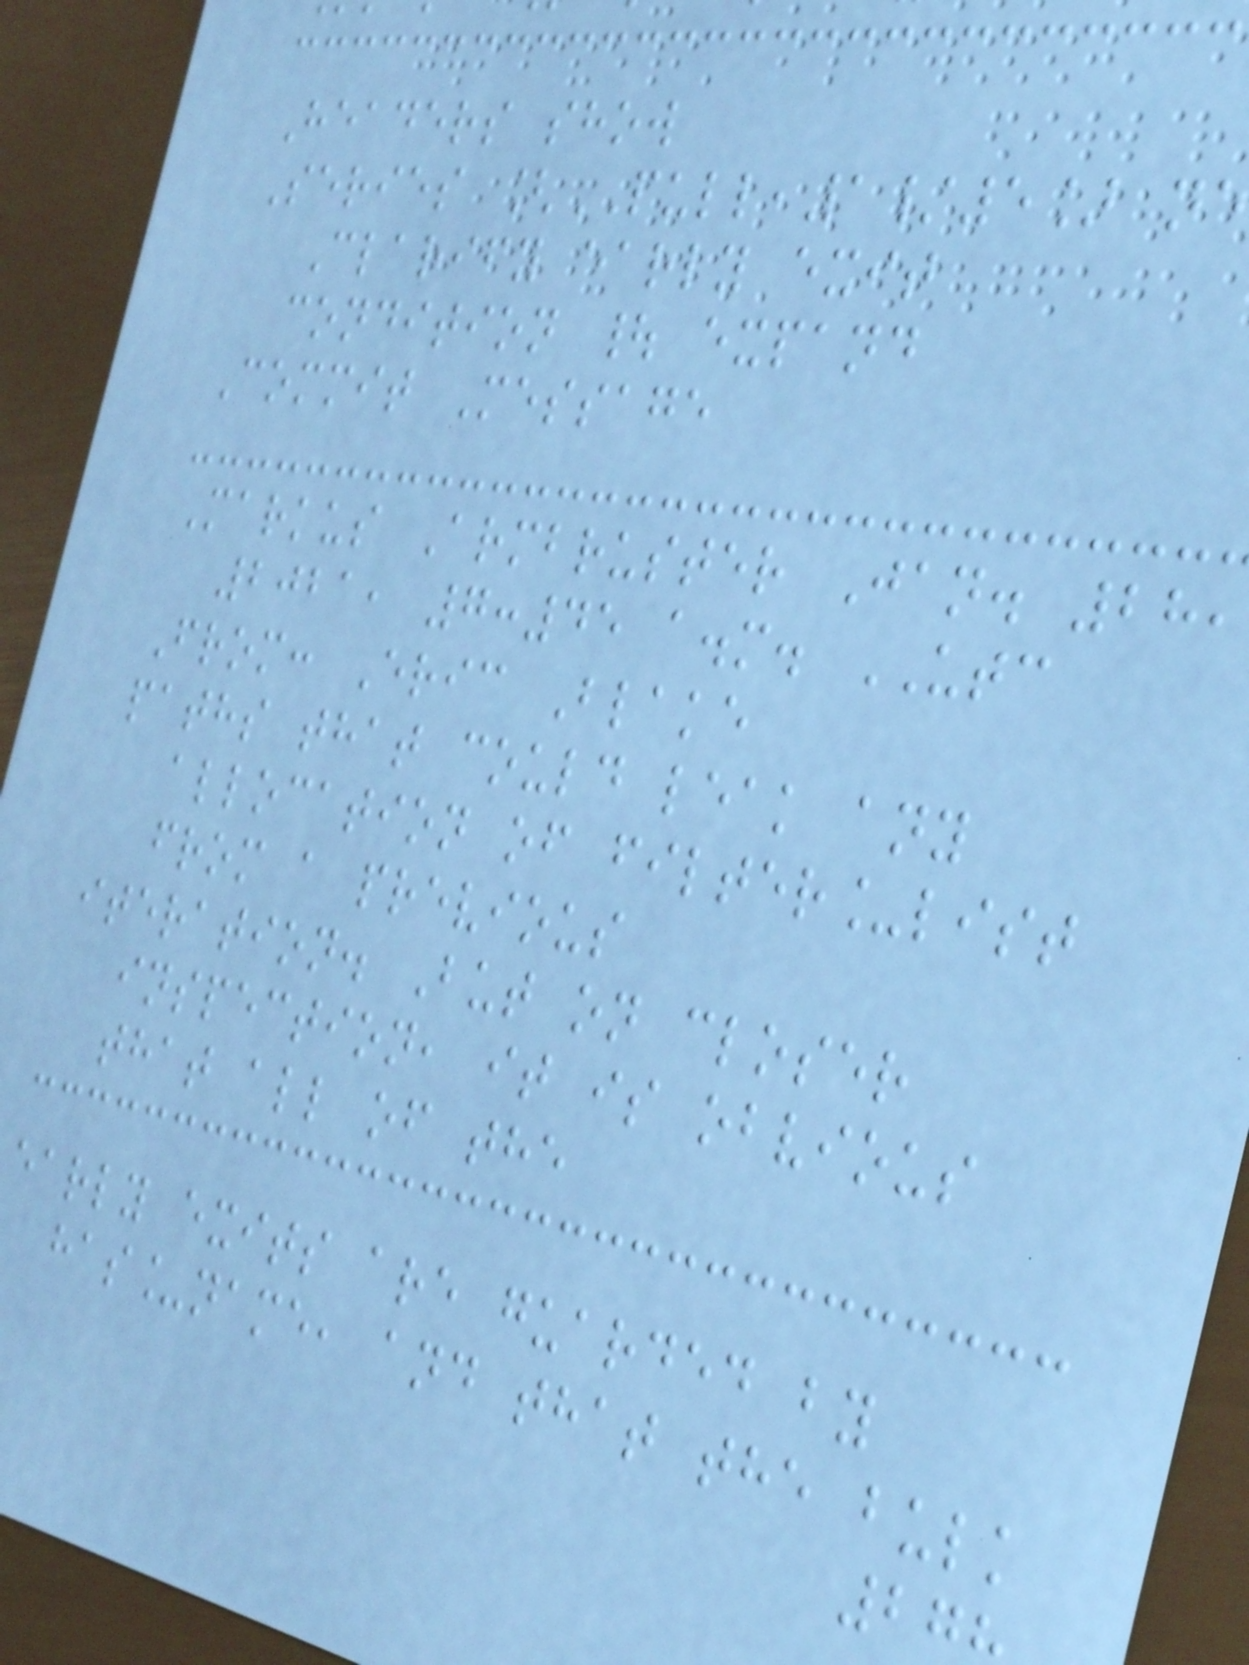Headers show
Series [PULL,1/5] n
Clarify early exit
condition | expand
Commit Message
Markus Armbruster Jan. 28,
2021, 7:45 a.m. UTC
From: Eric Blake
paths that could leak any
allocation of filter_list
from a previous
iteration. But on closer
inspection, it is obvious
that all of the
early exits are guarded by
has_name, and that the bulk
